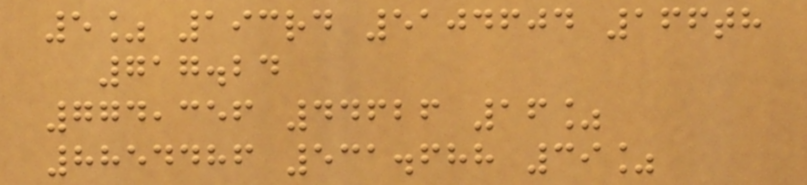5% 193rd 5104604 166th
717.24
774,356 44626 16%
8854486 531.688 39%
